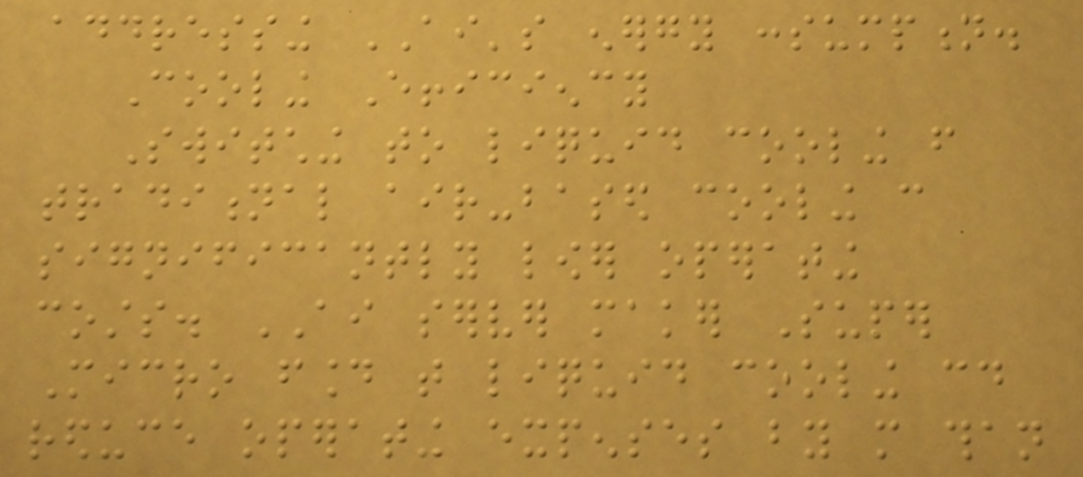addressing AI's energy consumption.
Cooling Efficiency
Switching to liquid cooling from
traditional air-based cooling can
significantly lower operating
costs. AI server maker Super
Micro found that liquid cooling could
reduce operating expenses by more than
